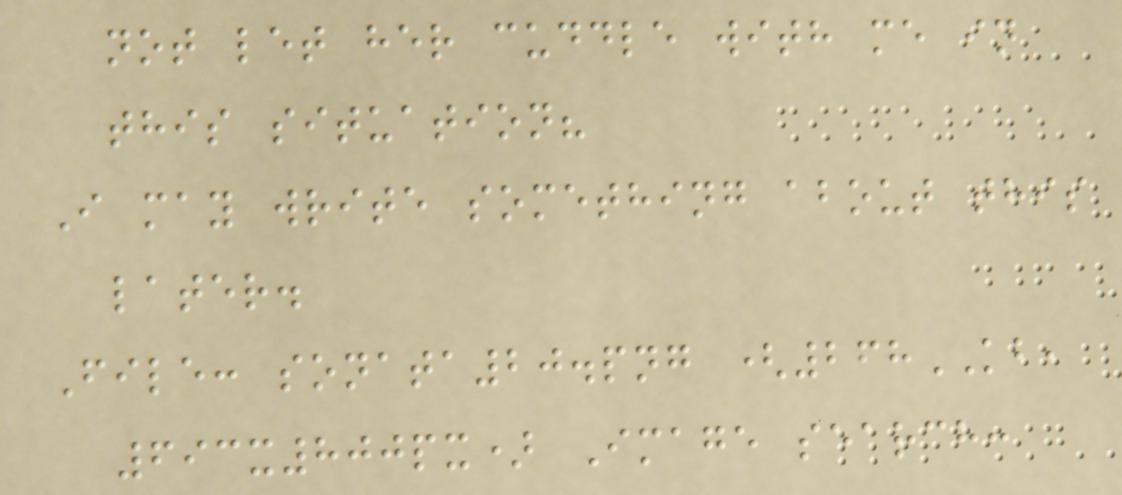not let her cuddle with me in
this situation?
I may write something about this
later.
File: sonata20.png (268KB,
693x800px) Image search:
